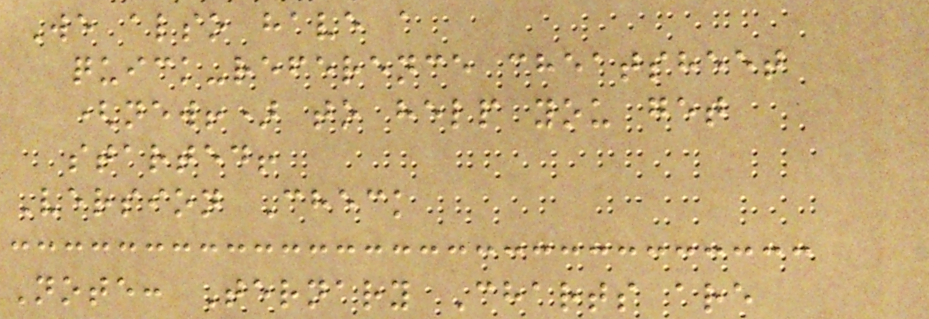We also have a
quick-reference cheatsheet
(new!) to help you get
started!
Version Check
Note: Ternary Charts are
